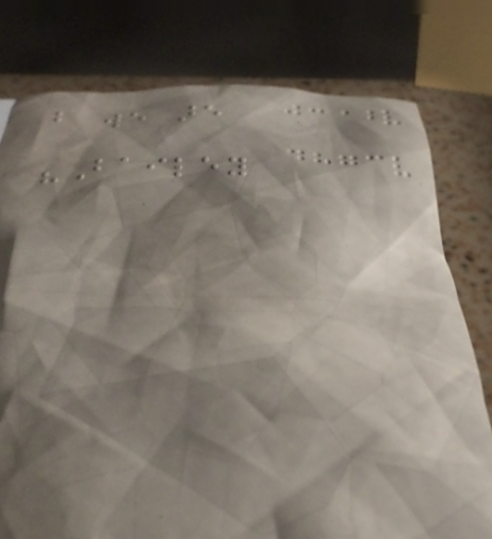but we are
"Bailey
